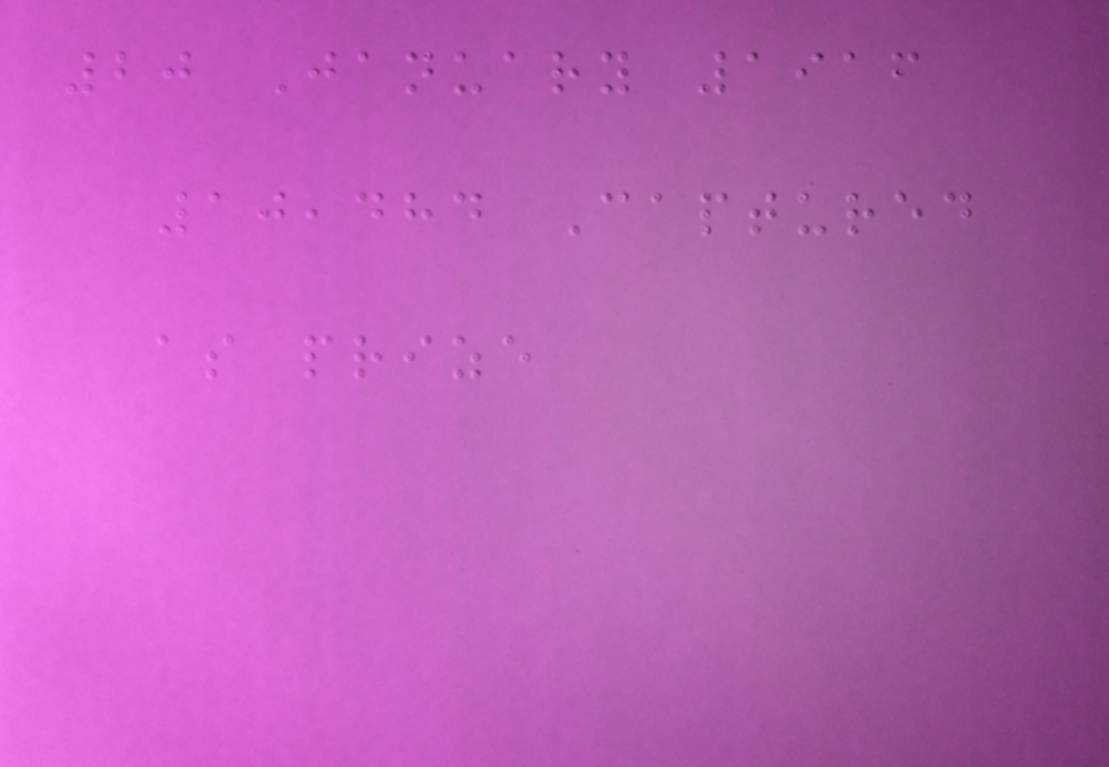20 January 1916
10,484 Captured
as prize
